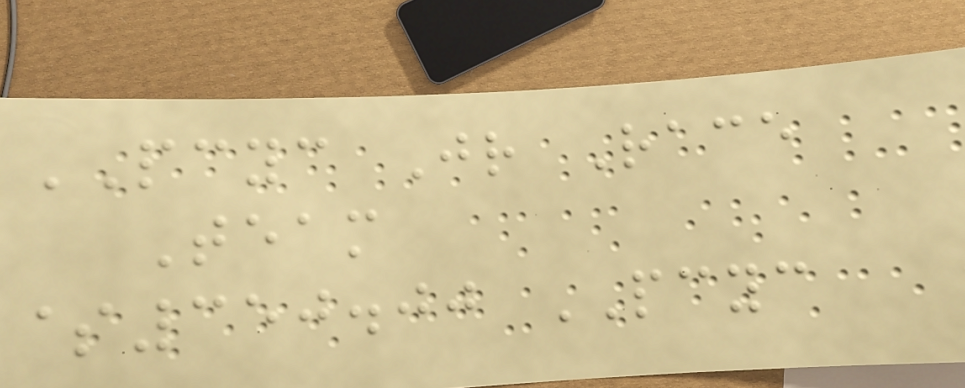PCYC Jr Race
Team
$350.00 PCYC
